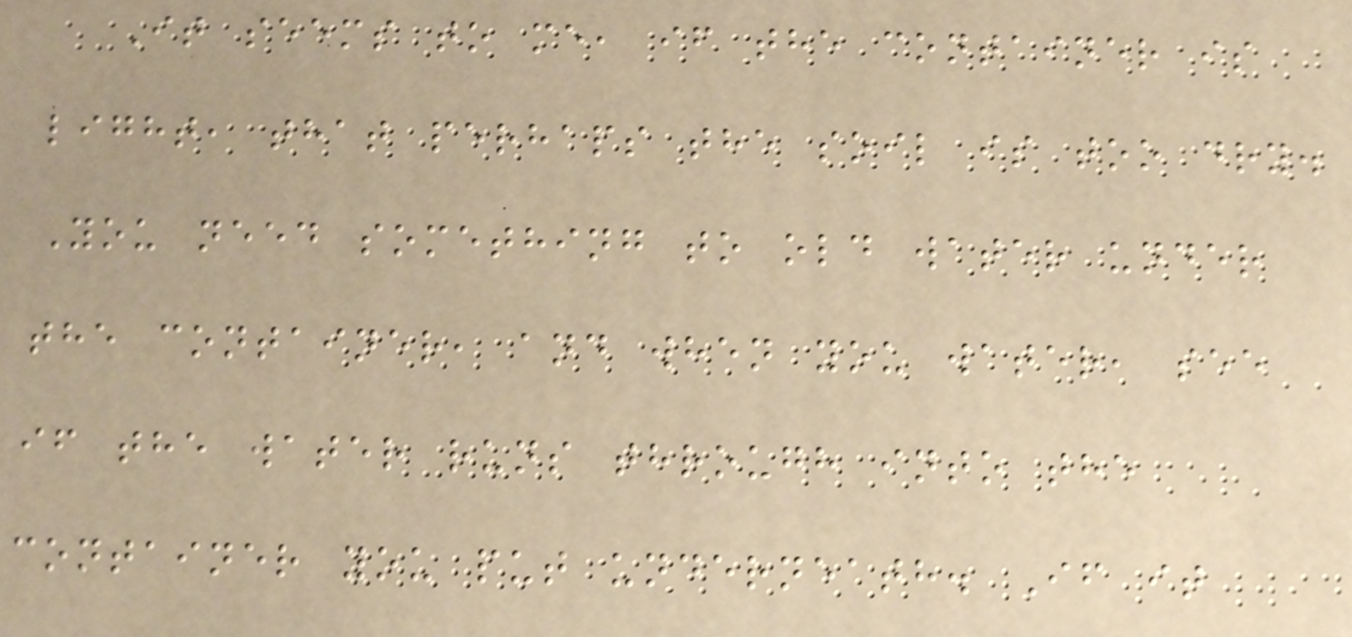It seems to me, if the container is
light, that perhaps the soil is too dry.
You need something to old water under
the container, and when you water, see
if the water runs through into the
container you put underneath. If it
